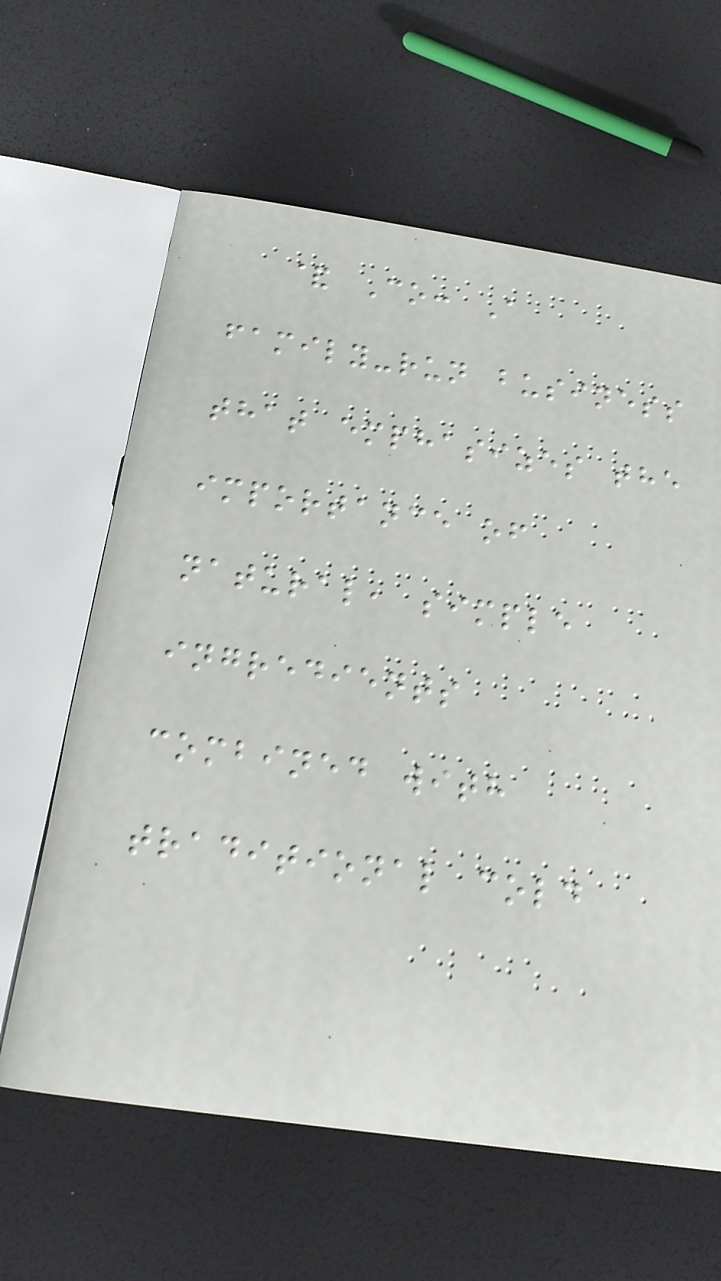& Co: A
family-run business
that emphasizes the
importance of
natural, simple
ingredients
combined with
traditional cold
